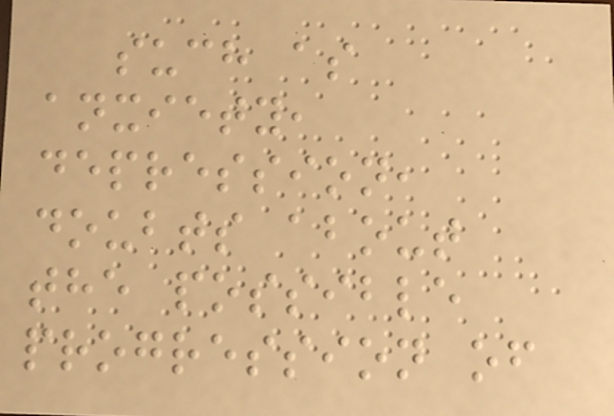such as
anxiety,
depression,
doubts about
the possible
progression of
